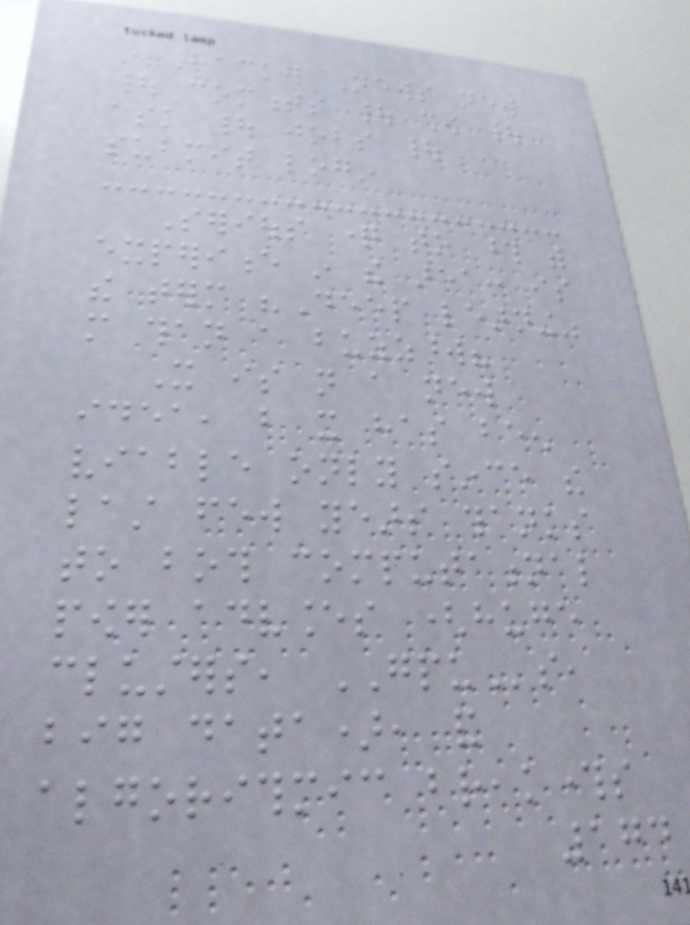Hacker News new
| comments | show |
ask | jobs |
submit login
Serious question to those with
experience in the area: is
the term "Deep learning"
more than a buzzword?
It is not a new
idea, but it has been
viable only since the
last few years thanks
to both computational
power advances (huge
clusters, GPUs,
big data), and
algorithmic breakthroughs
174
